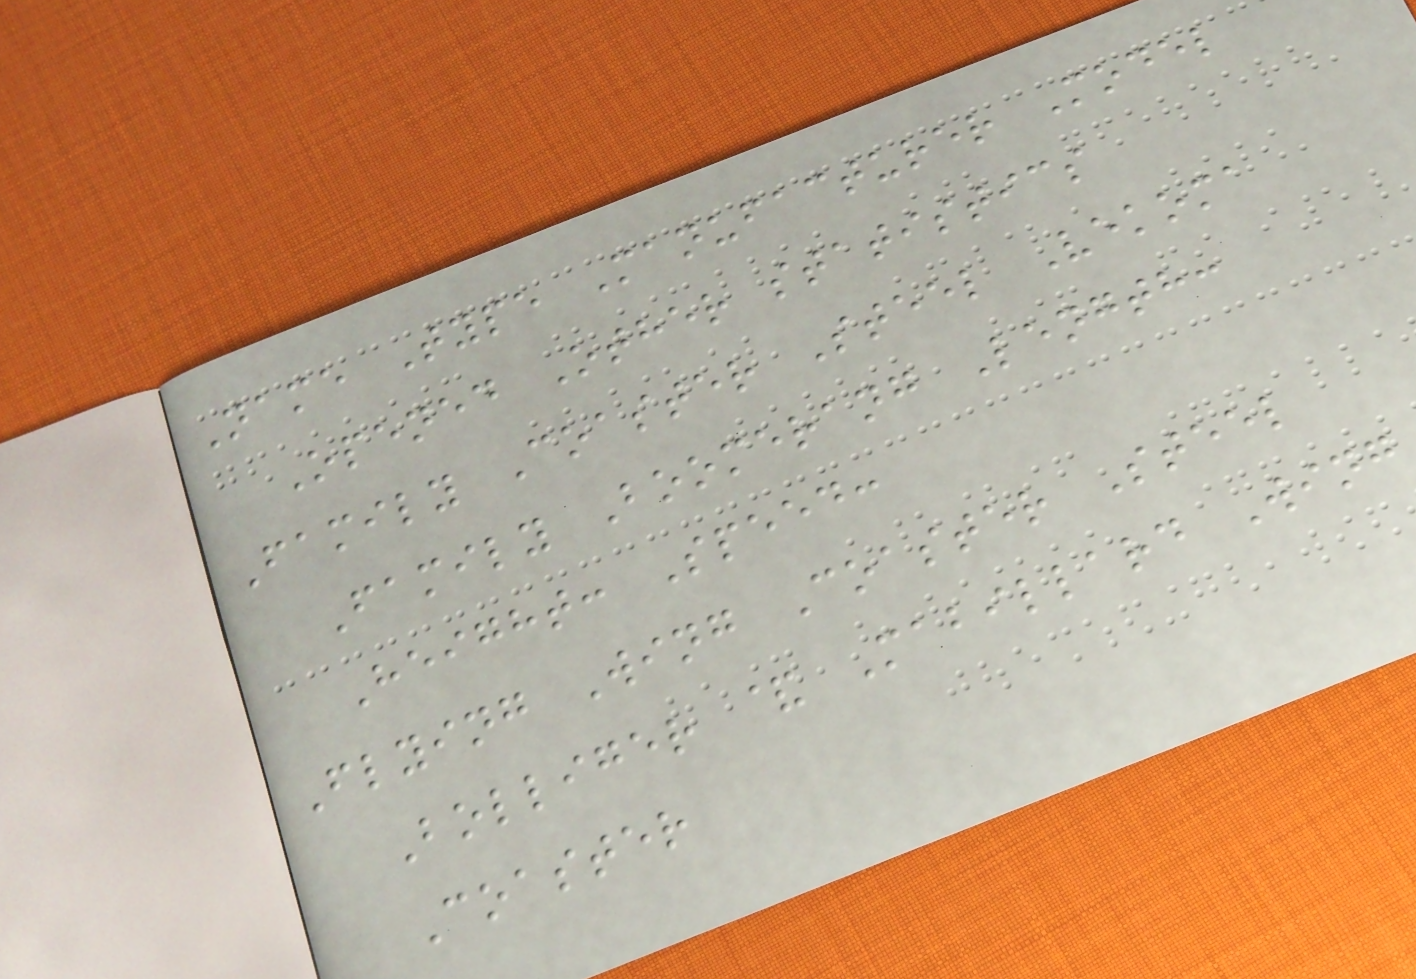Name Type Manufacturer Model
Opened Other statistics
Family Coaster Steel Vekoma
Family Boomerang Length:
Height: Speed:
Flying Wing Coaster Steel
Bolliger & Mabillard Wing
Coaster
